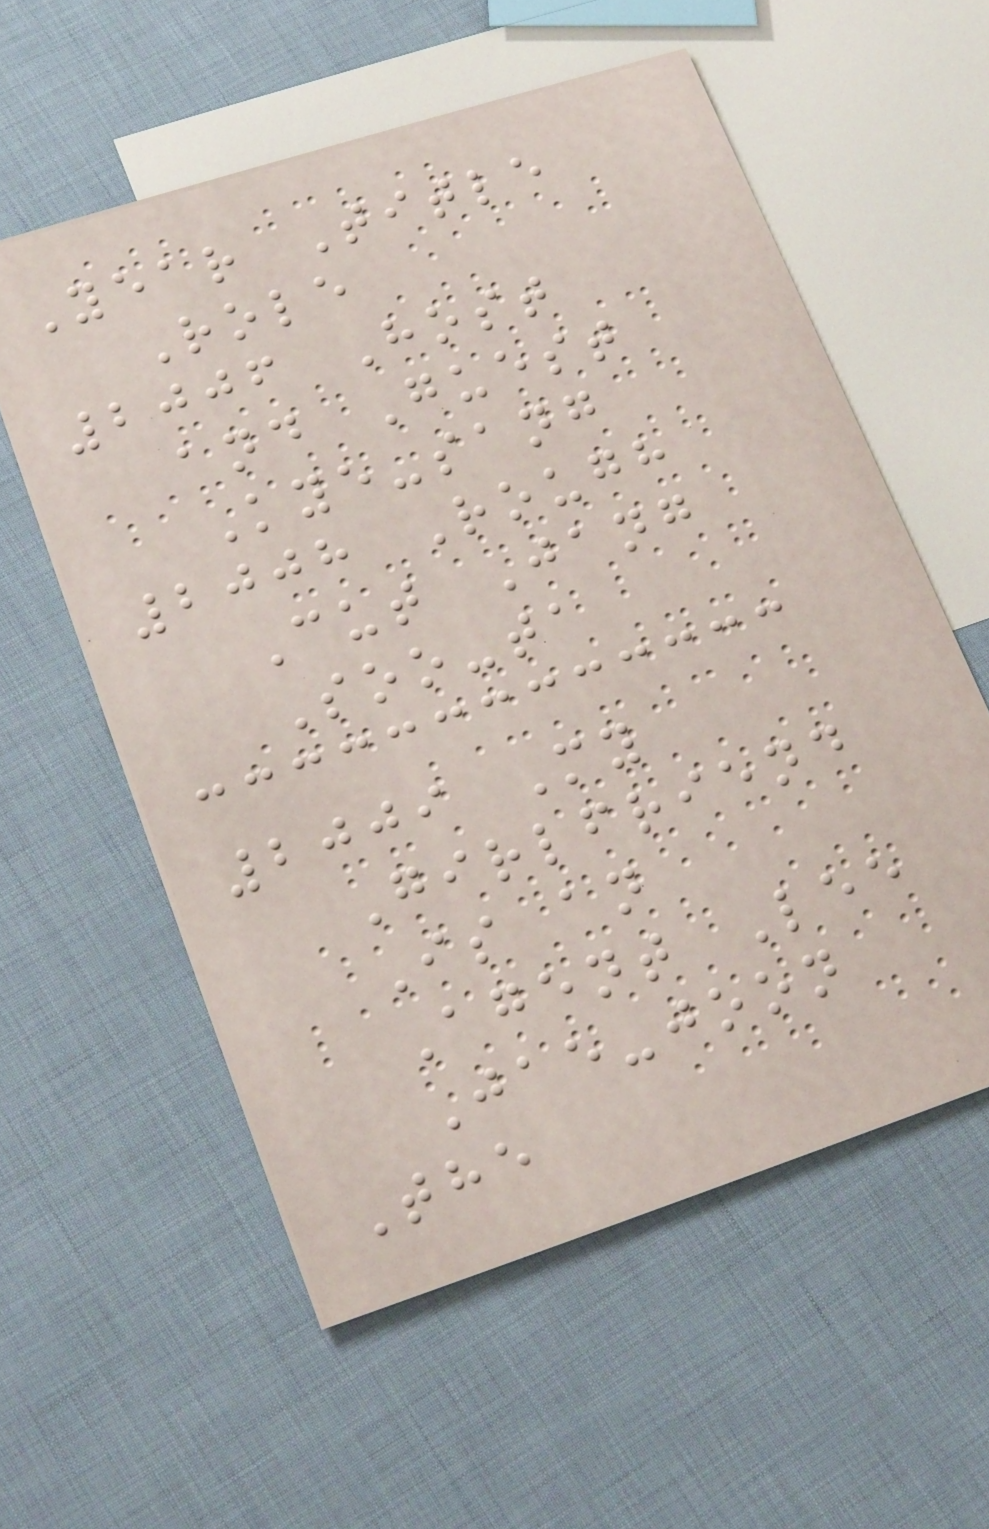Year Title
Role
2006 Host
and Guest
Kye-sang
2008 Rough
Cut Jang
Soo-ta
2009 My
Girlfriend
Is an
Agent Lee
Jae-joon
The
